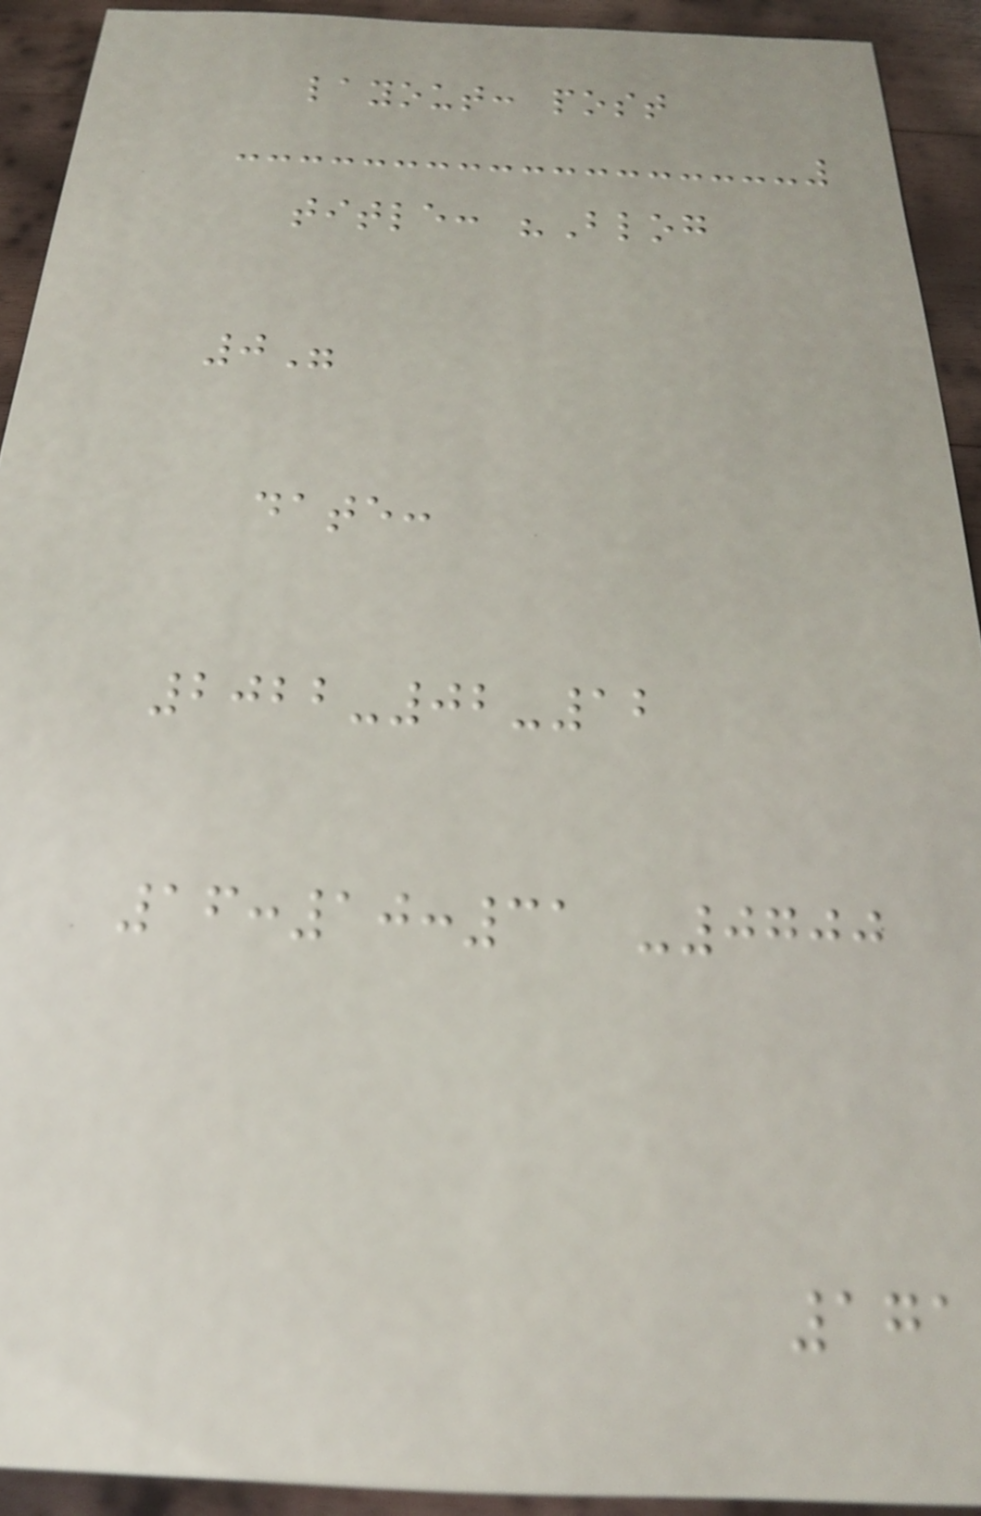layout: post
title: "Blog
0"
date:
2022-02-12
16:10:31 -0700
171
